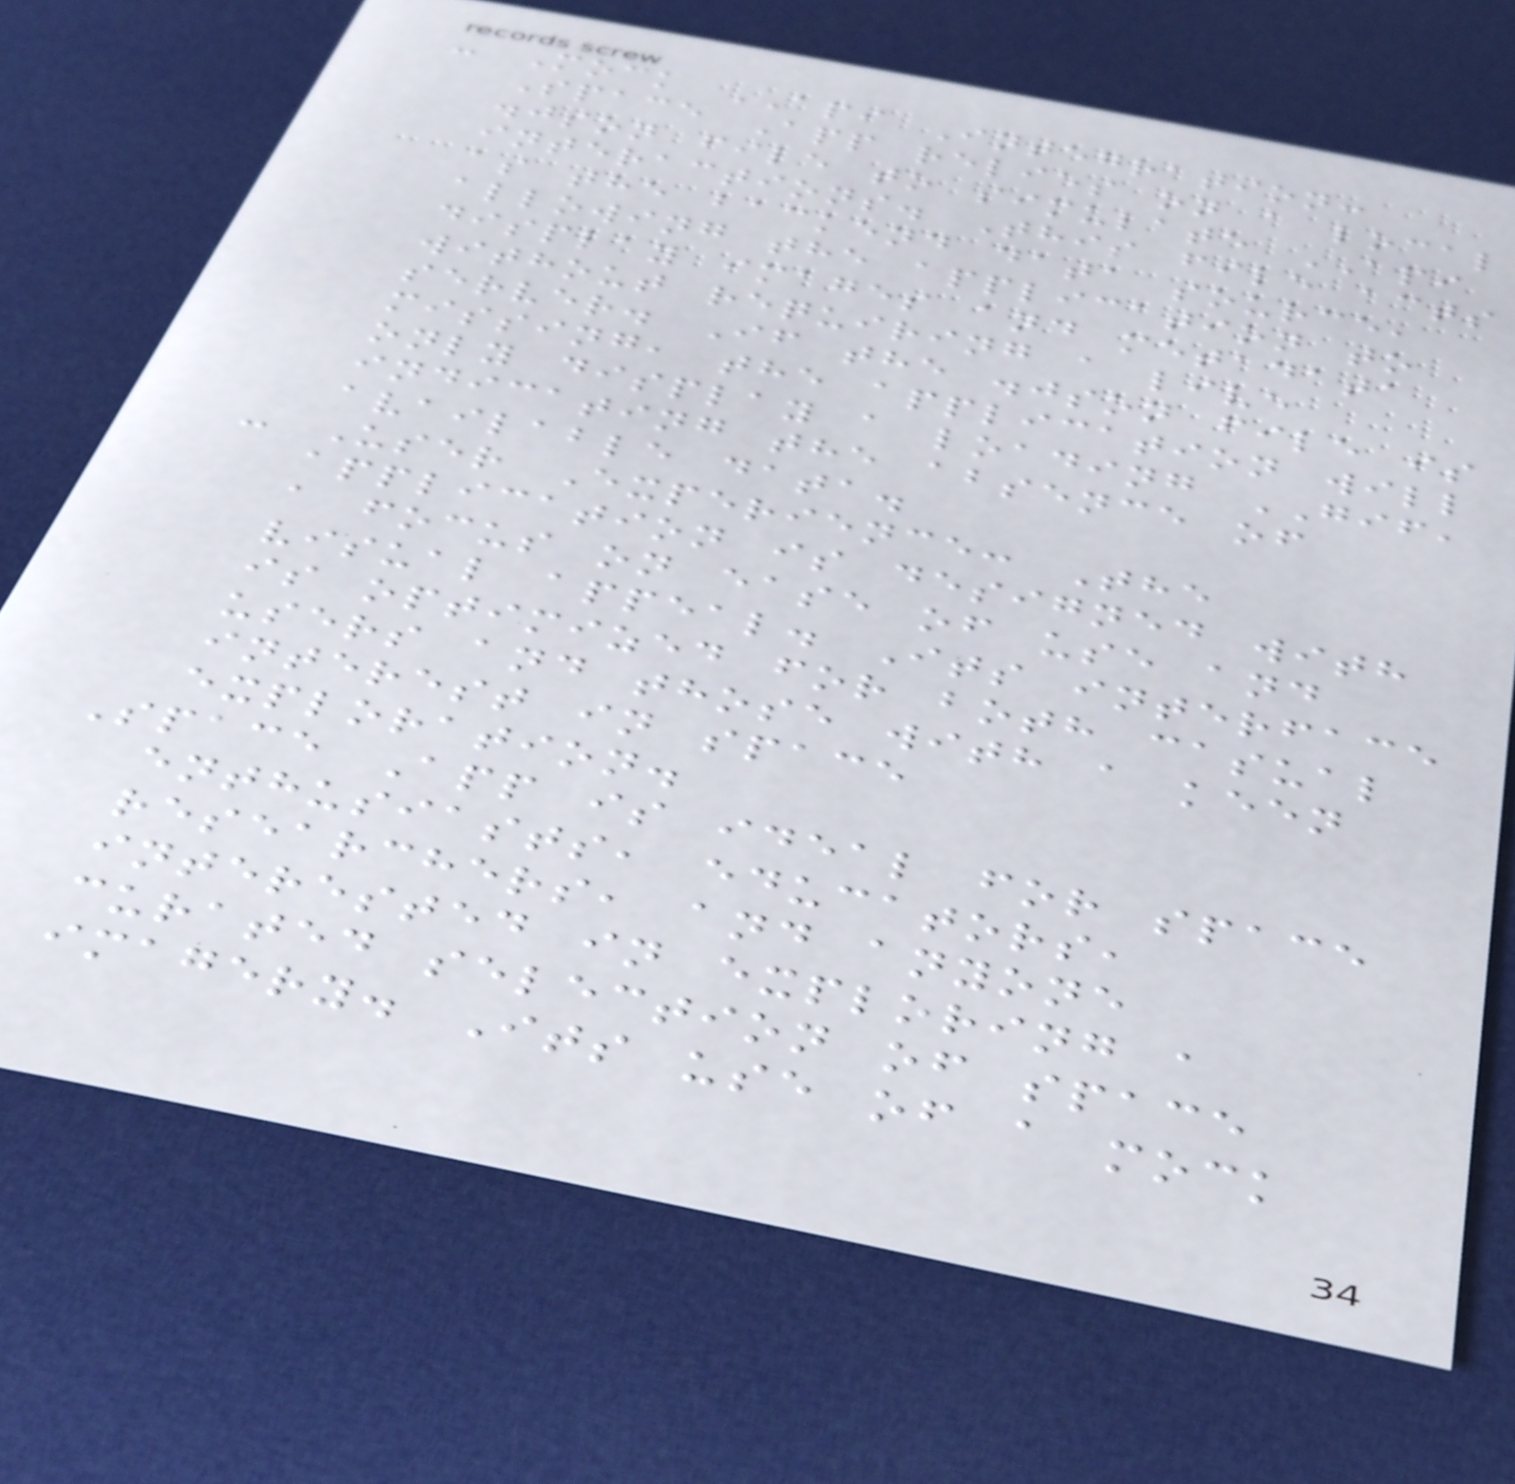- Mock API Integration:
Space App relies on a local
.json file to simulate API
interactions. This file acts
as the backend data source,
allowing the application to
display images and metadata
without requiring a live
server. If the .json file is
missing, the application will
only display a loading GIF,
indicating the absence of
available data.
- User Experience: The
application is designed with
a focus on ease of use and
visual appeal. Its interface
is optimized for both casual
users and those with a keen
interest in space
exploration.
Space App is ideal for space
enthusiasts, educators,
researchers, and anyone
interested in exploring a
curated selection of space
imagery. Its use of a mock
